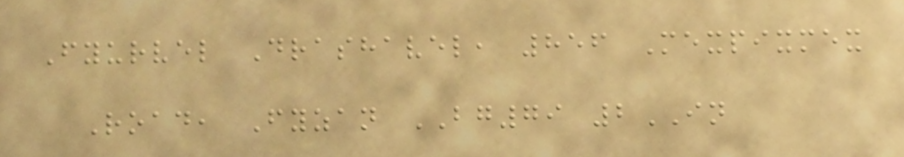Fyurvel Drashavel, 856 Mexpixmex
Road, Fyzan BG79 2IN
